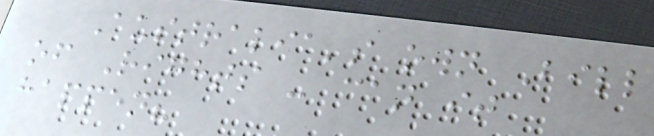Australia's own Bill
of Rights - can it
happen?
